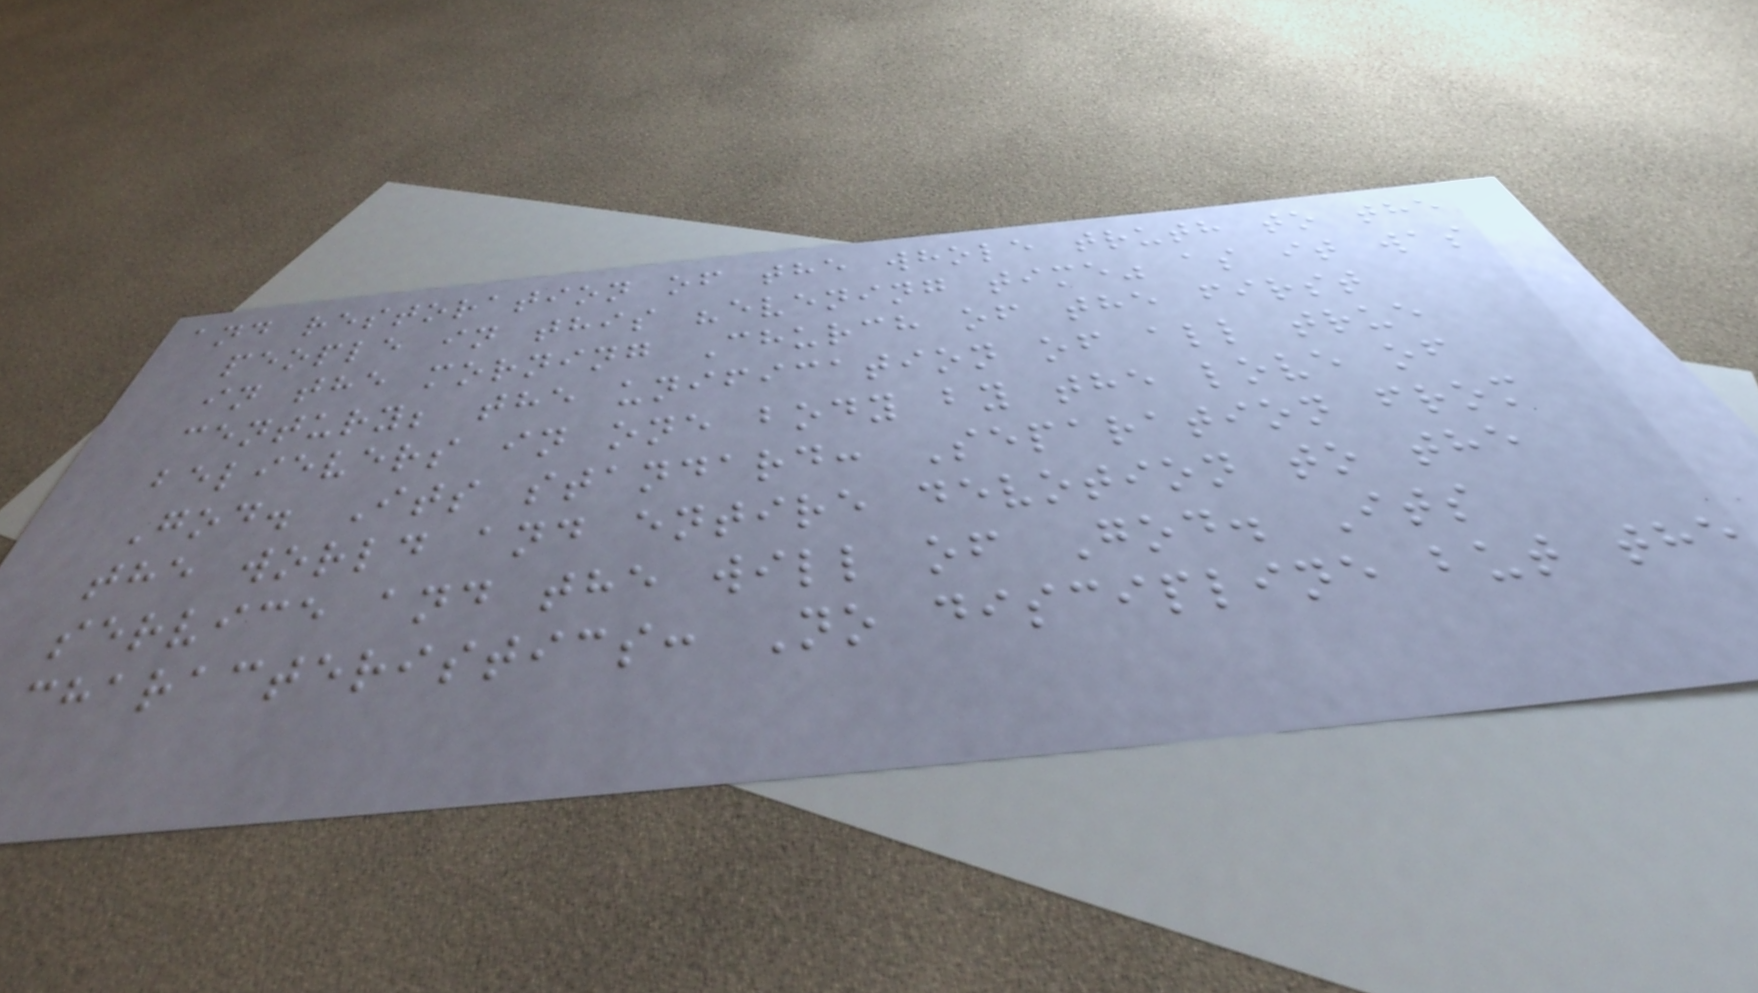and restoration of the whole truth to the
people in this "evening time" as it was
in the morning Church of the first
century; the unification of all true
believers in one body by the love of
God. Its standard: Separation from
the world and entire devotion to the
service and the will of God. Its
characteristics: No discipline but the
